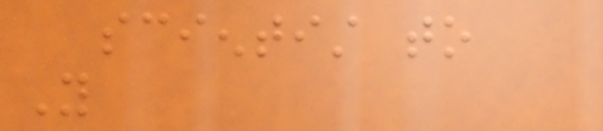scientist to
You
